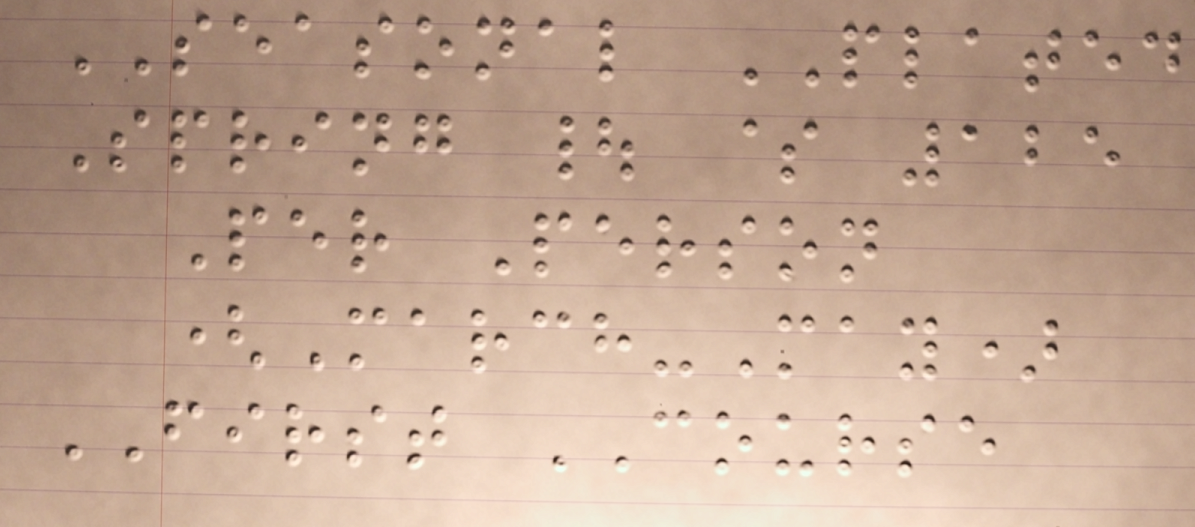SEASONAL PLATED
Spring | $ 125
Per Person
(March-May)
FIRST COURSE
